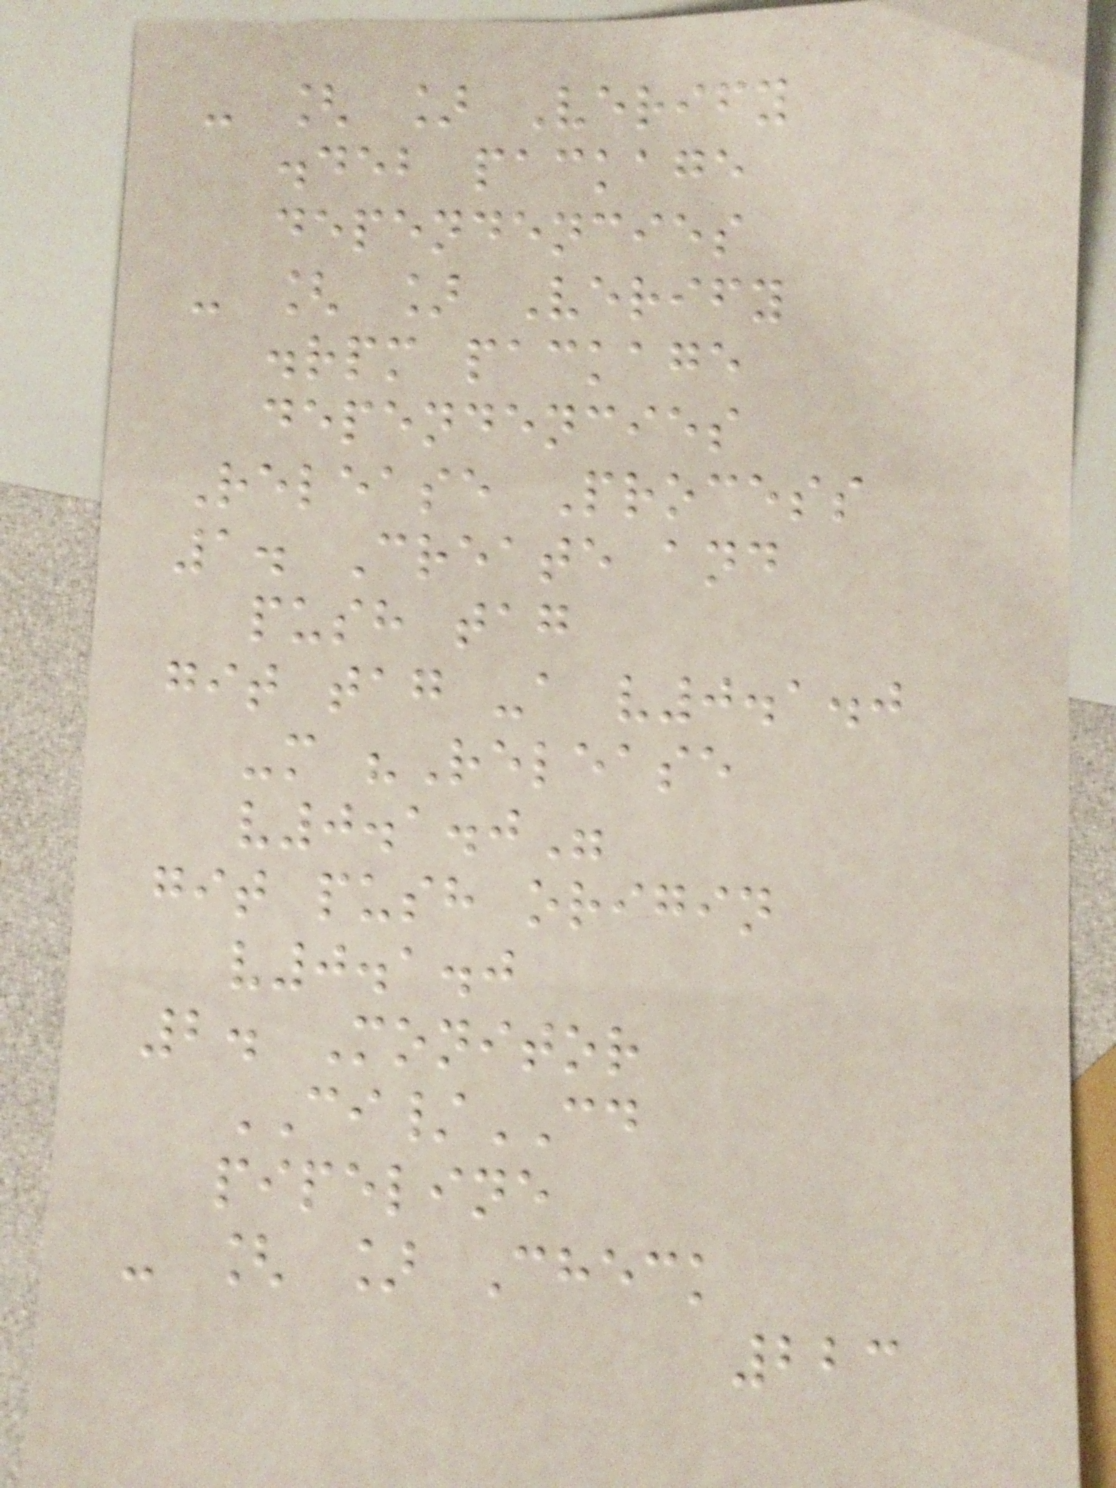- [ ] Verify
.deb package
dependencies
- [ ] Verify
.rpm package
dependencies
Release Process
1. Create and
push tag
git tag -a v0.1.0
-m "Release
v0.1.0"
git push origin
v0.1.0
2. Monitor
CI/CD
pipeline
- [ ] Check
223
